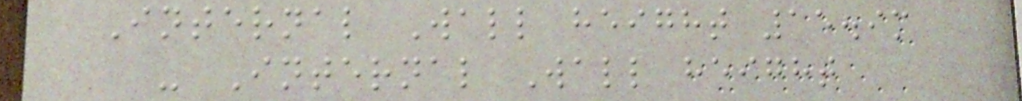Internal Wall height 15.9m
- Internal Wall height
